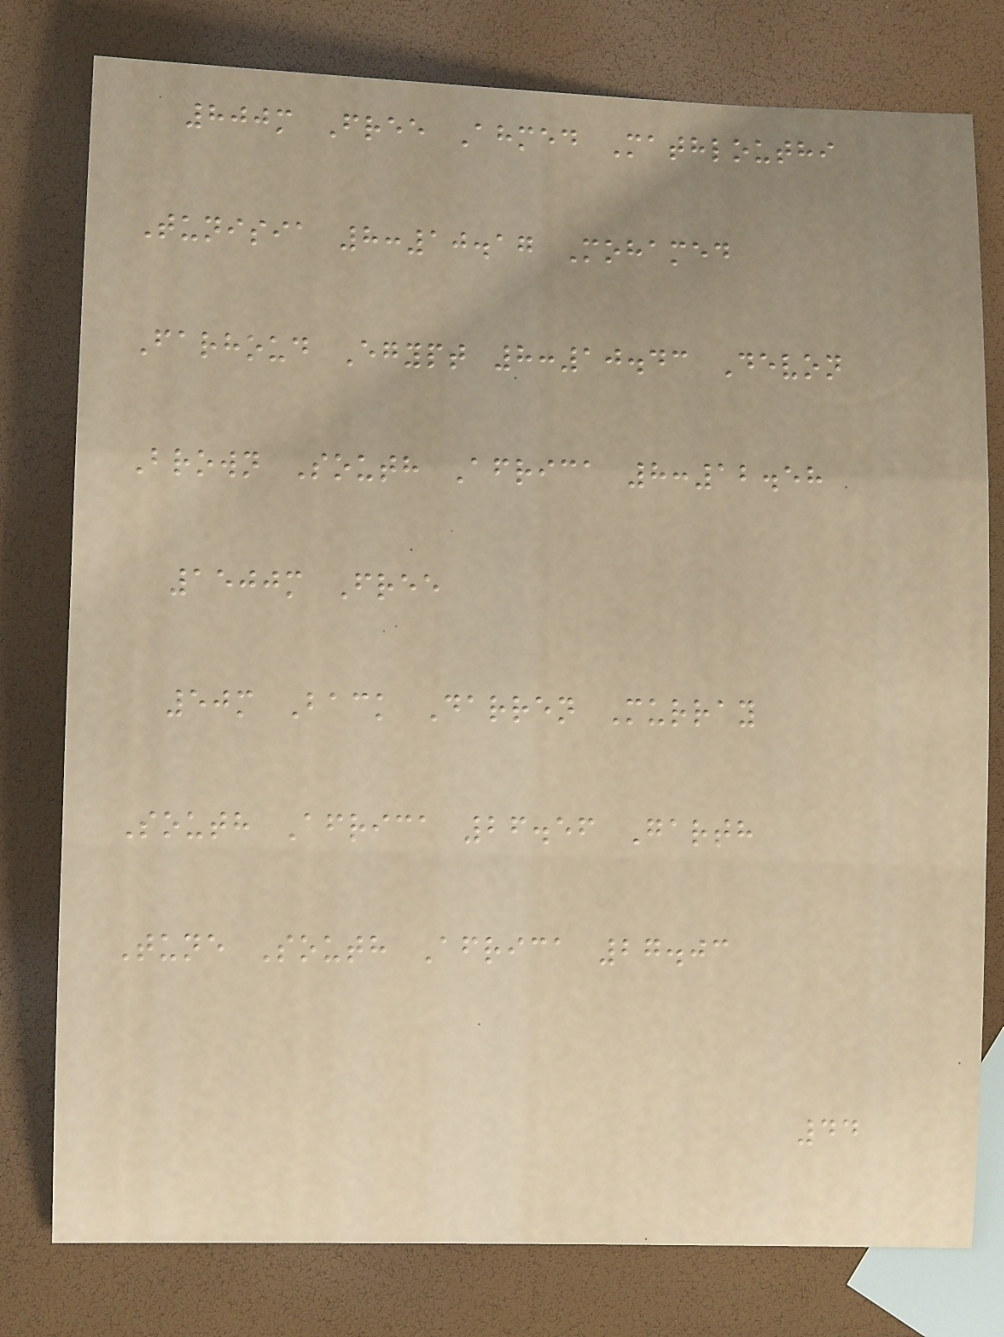800m Free Ahmed Mathlouthi
Tunisia 8:10.17 Mohamed
Farhoud Egypt 8:10.43 Devon
Brown South Africa 8:12.58
1500m Free
50m Back Darren Murray
South Africa 26.56 Garth
Tune South Africa 27.03
44
